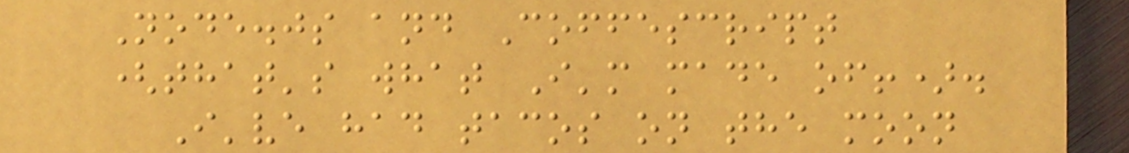Node.js and Coffescript
(that's what I'm made of!).
I've had tacos on the moon
